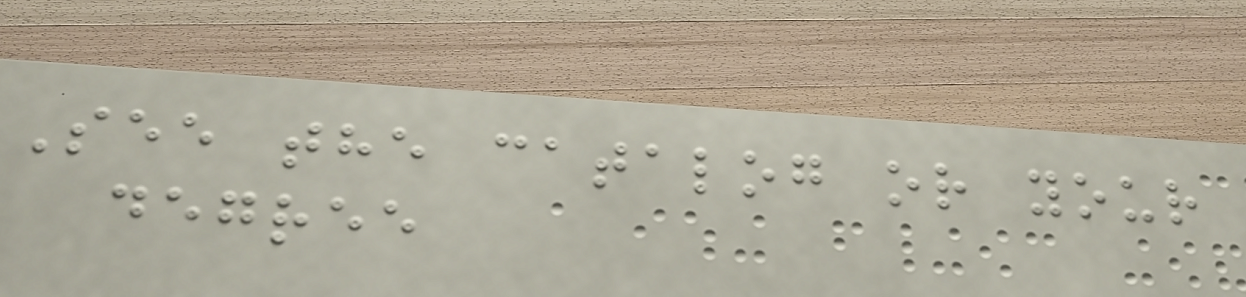See the catalog or your
degree
